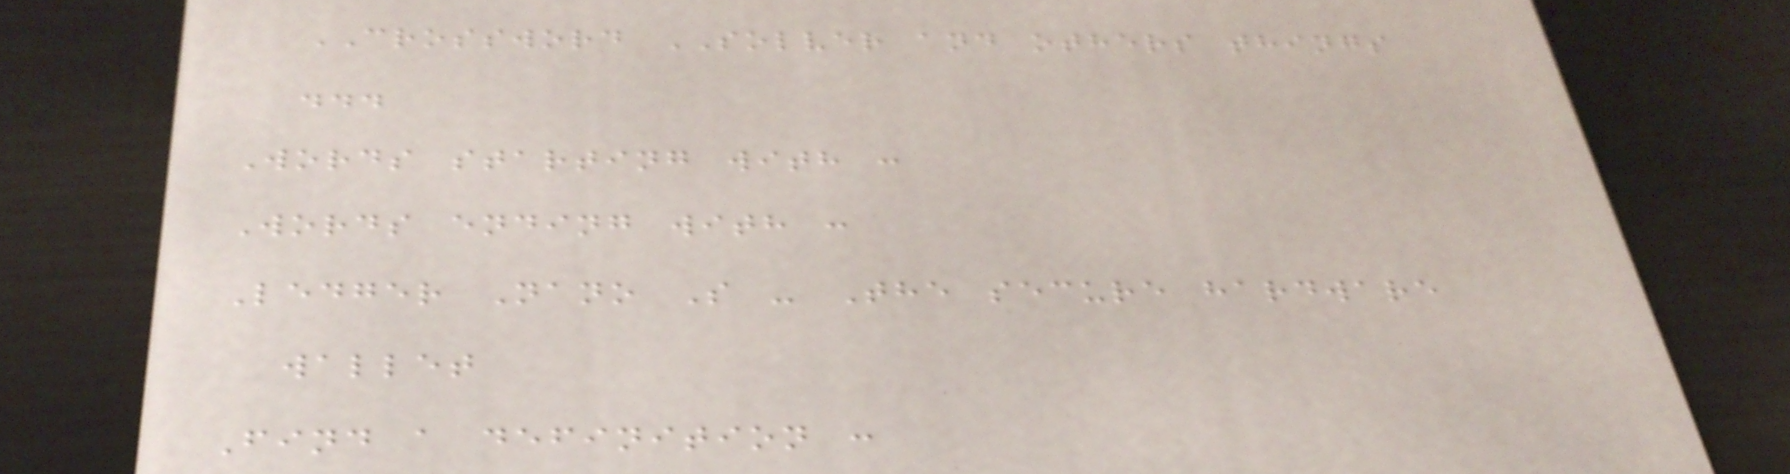CROSSWORD SOLVER and others things
...
Words starting with :
Words ending with :
Ledger Nano S - The secure hardware
wallet
Find a definition :
